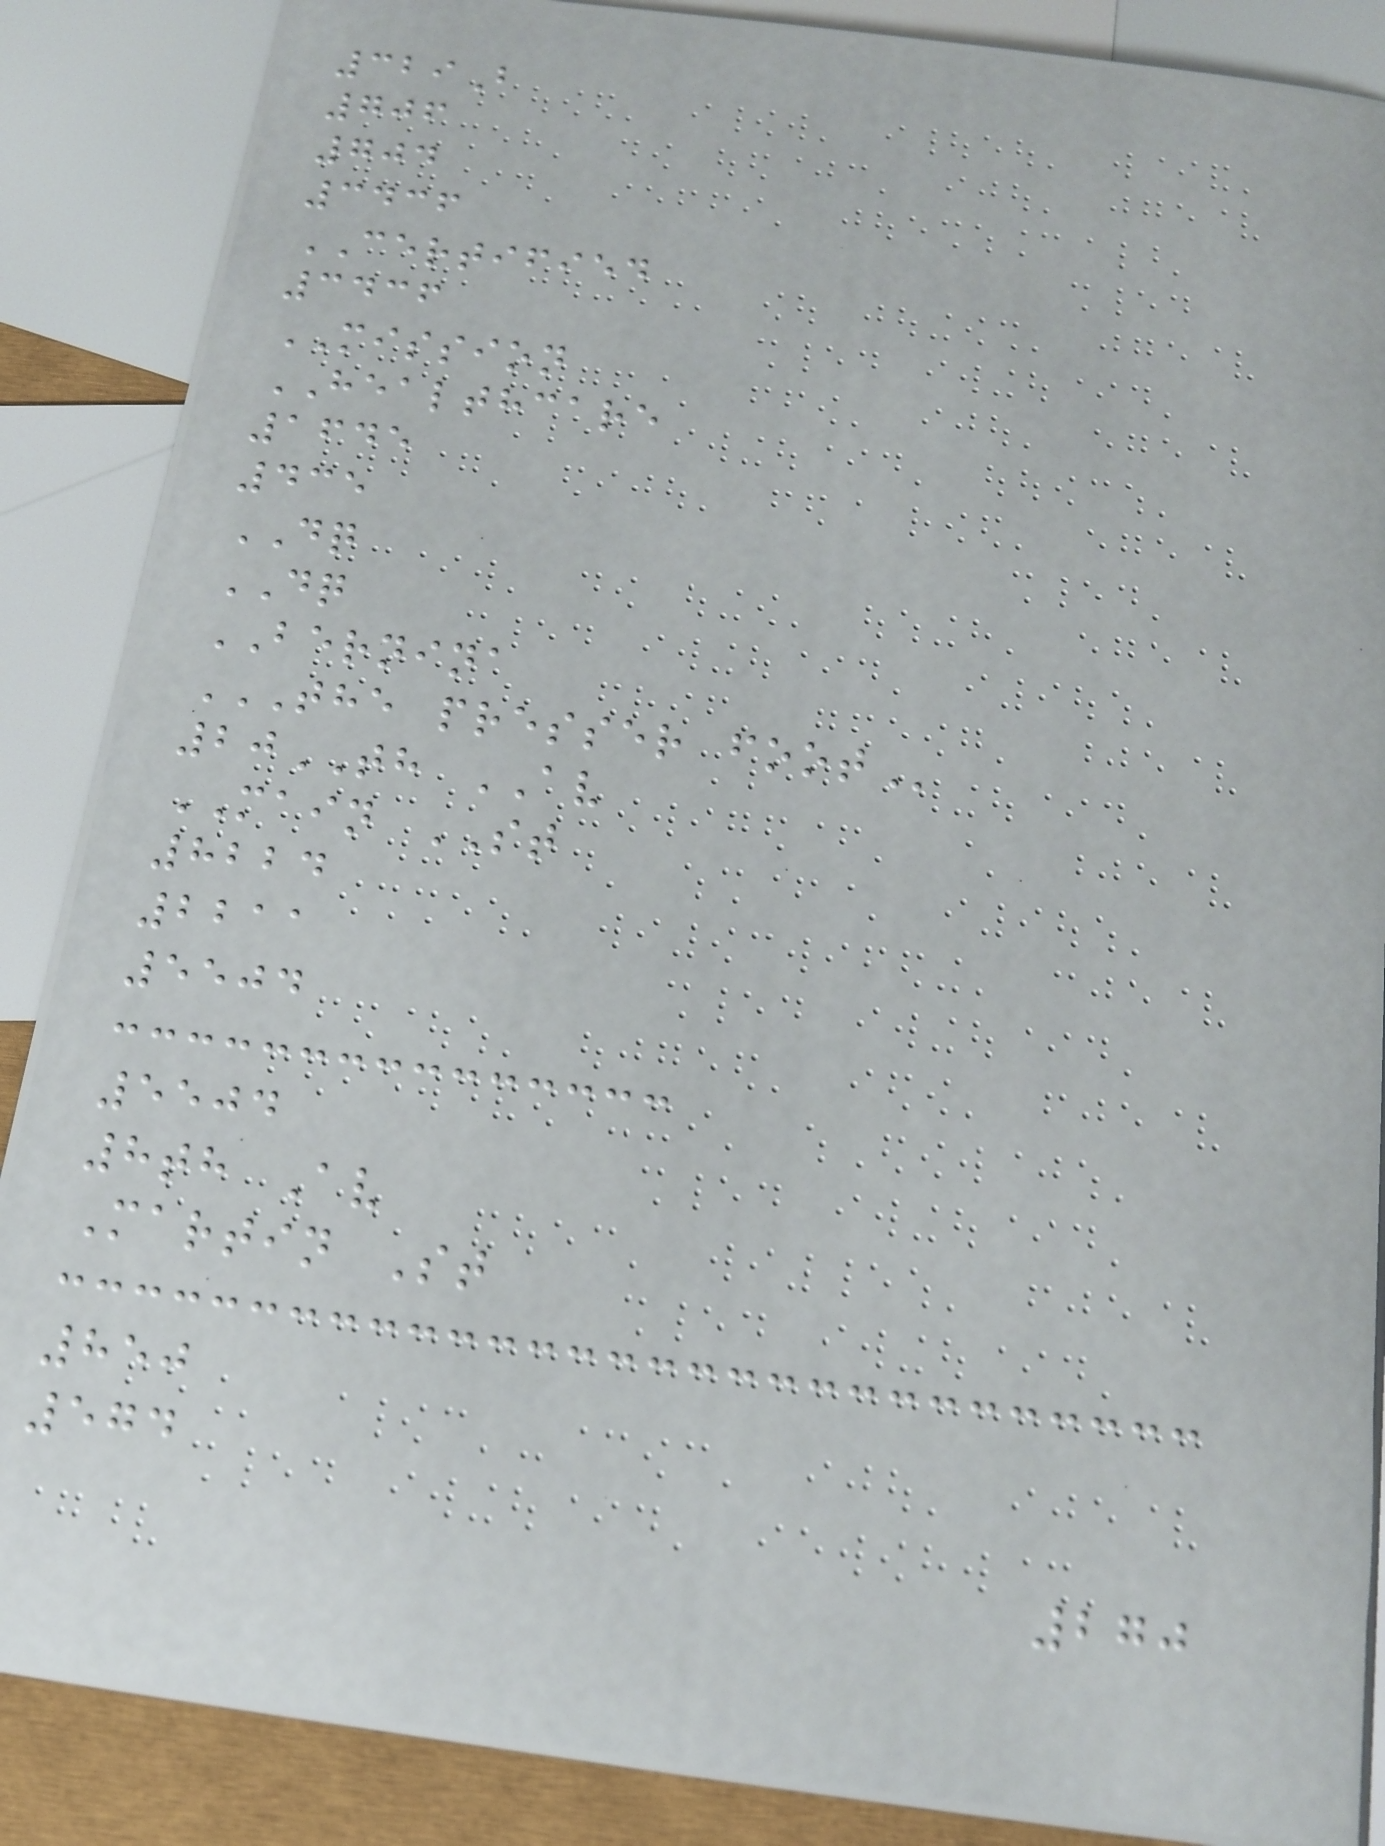329B
706
704
3436
CERTIFIED
3436
MISSION
HEALTHCARE
1645
435
DQ
DQ
BERNINA
THE PRESSER FOOT
20TH AV
MAIN ST
8224
2211
5504
5504
8th Av
Martin St
850
574
270
